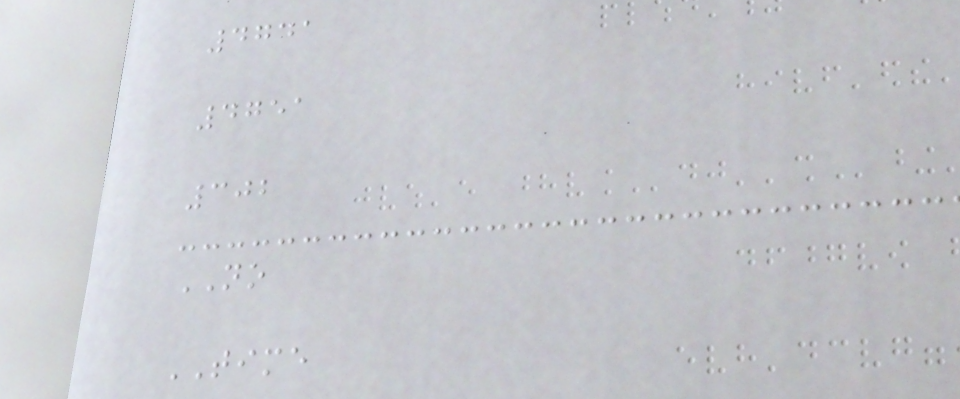4741
4751
302
NO
TIME
